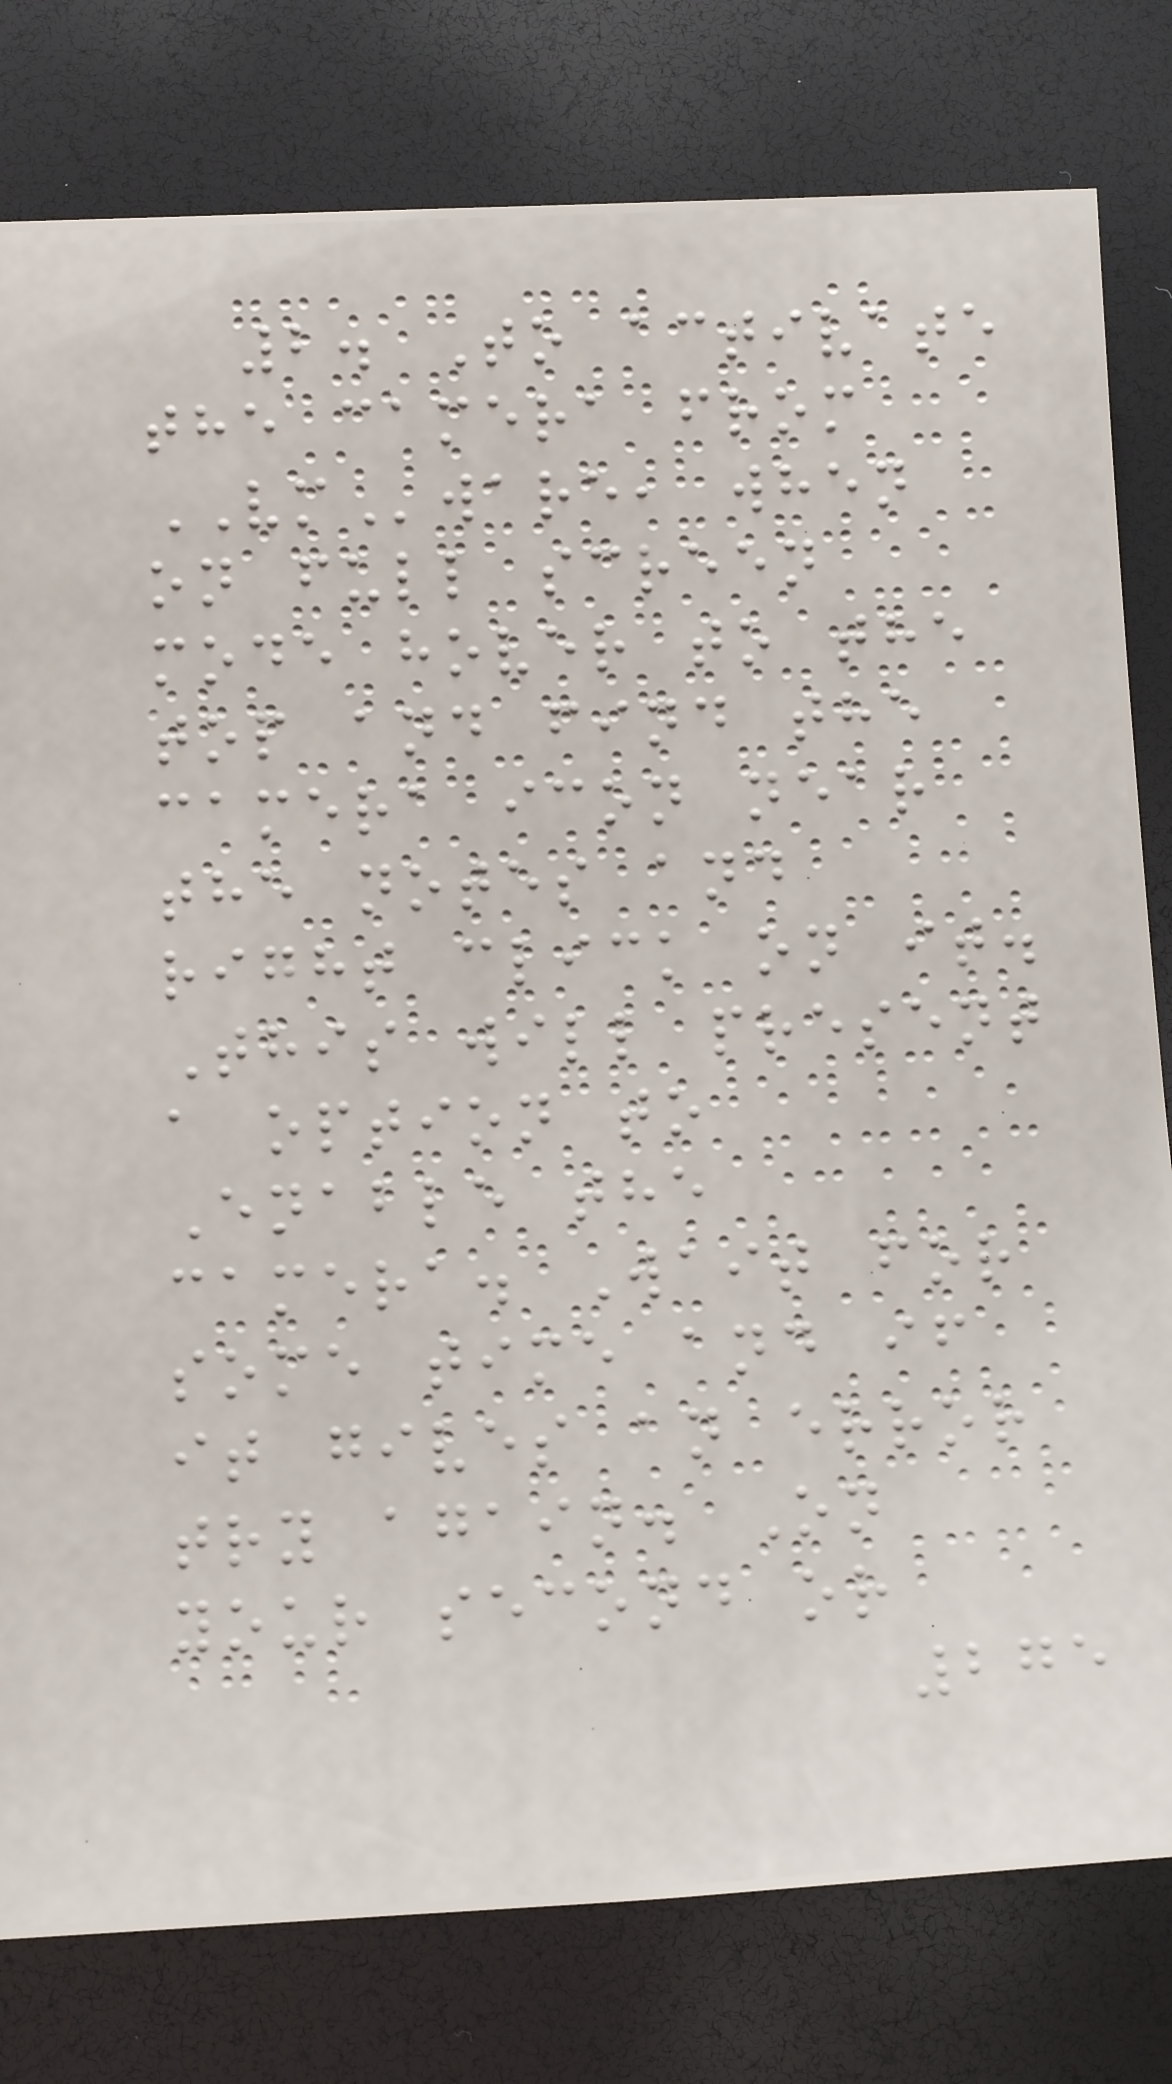2. To activate
the camera from
VMware, when
on full screen
mode hover to the
top and find the
camera icon near
the notes and
right click on it.
This will present
a option to
Enable the
camera. Wait for
some time and if
it gives an error
try again. On
your second or
275
